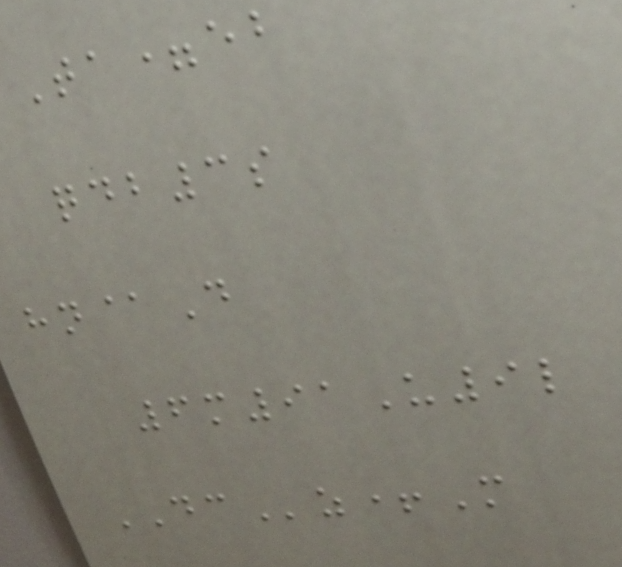Ta=eb
qdb3s
hn@D
6m91U9l
DCz+M
